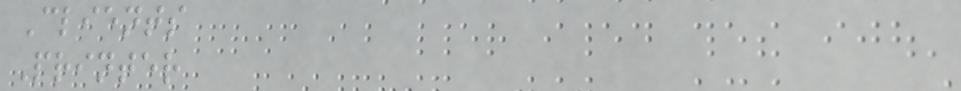Clients
Printer
